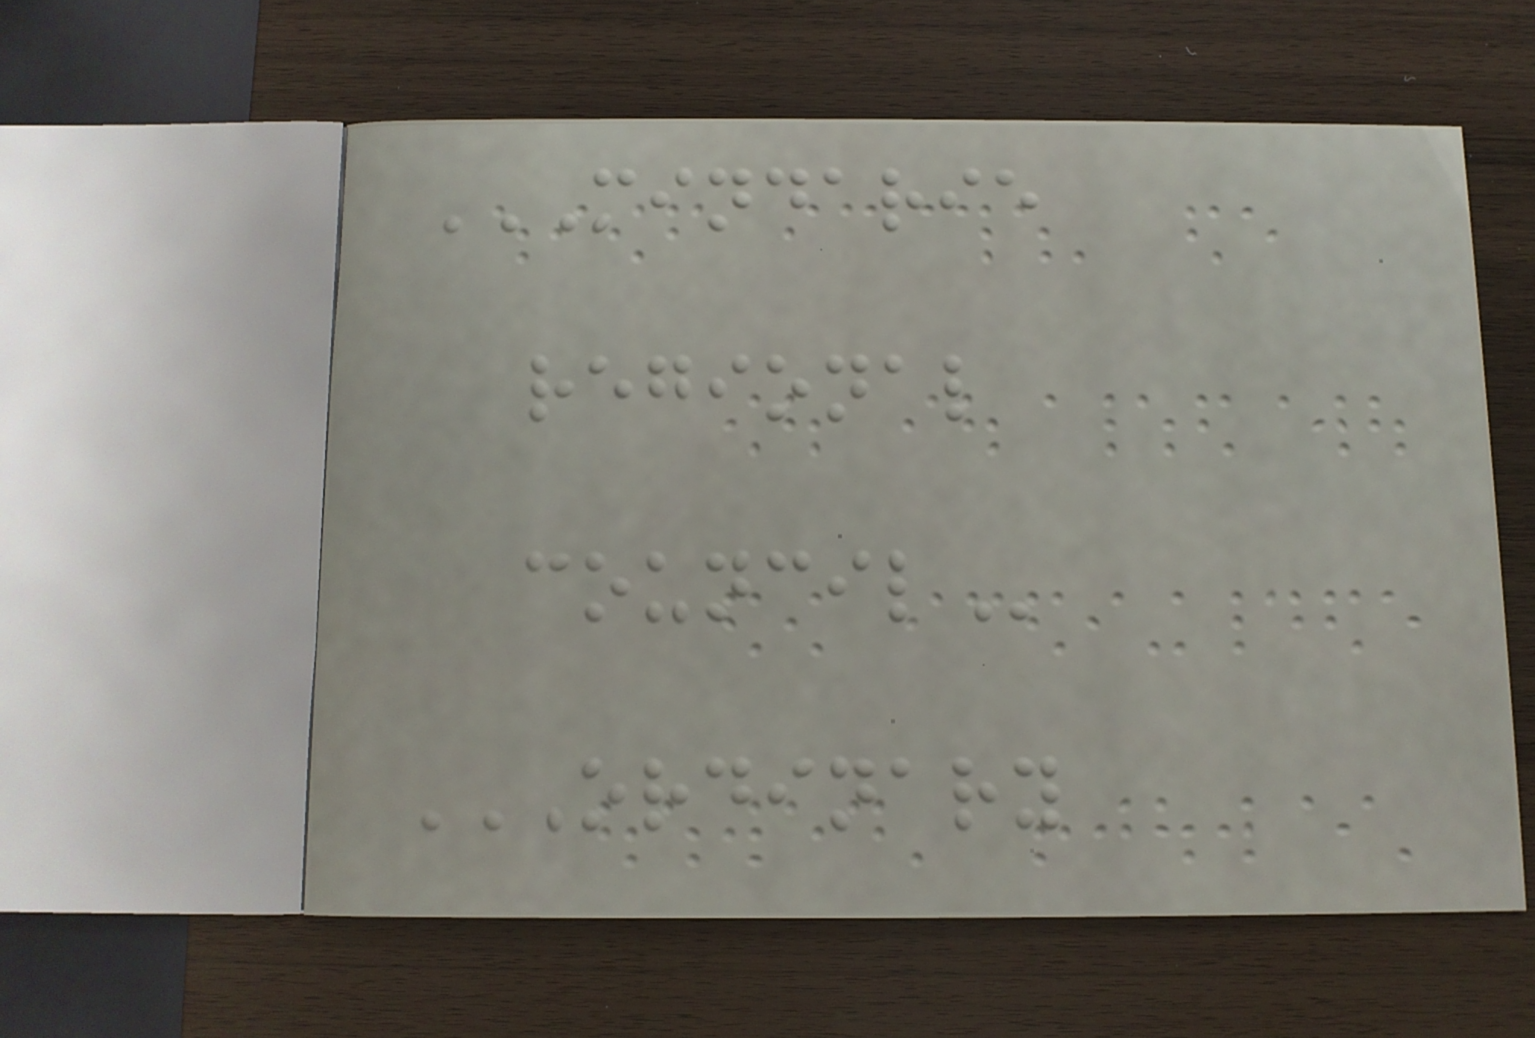MINDARIE
REGIONAL
COUNCIL
ORDINARY
